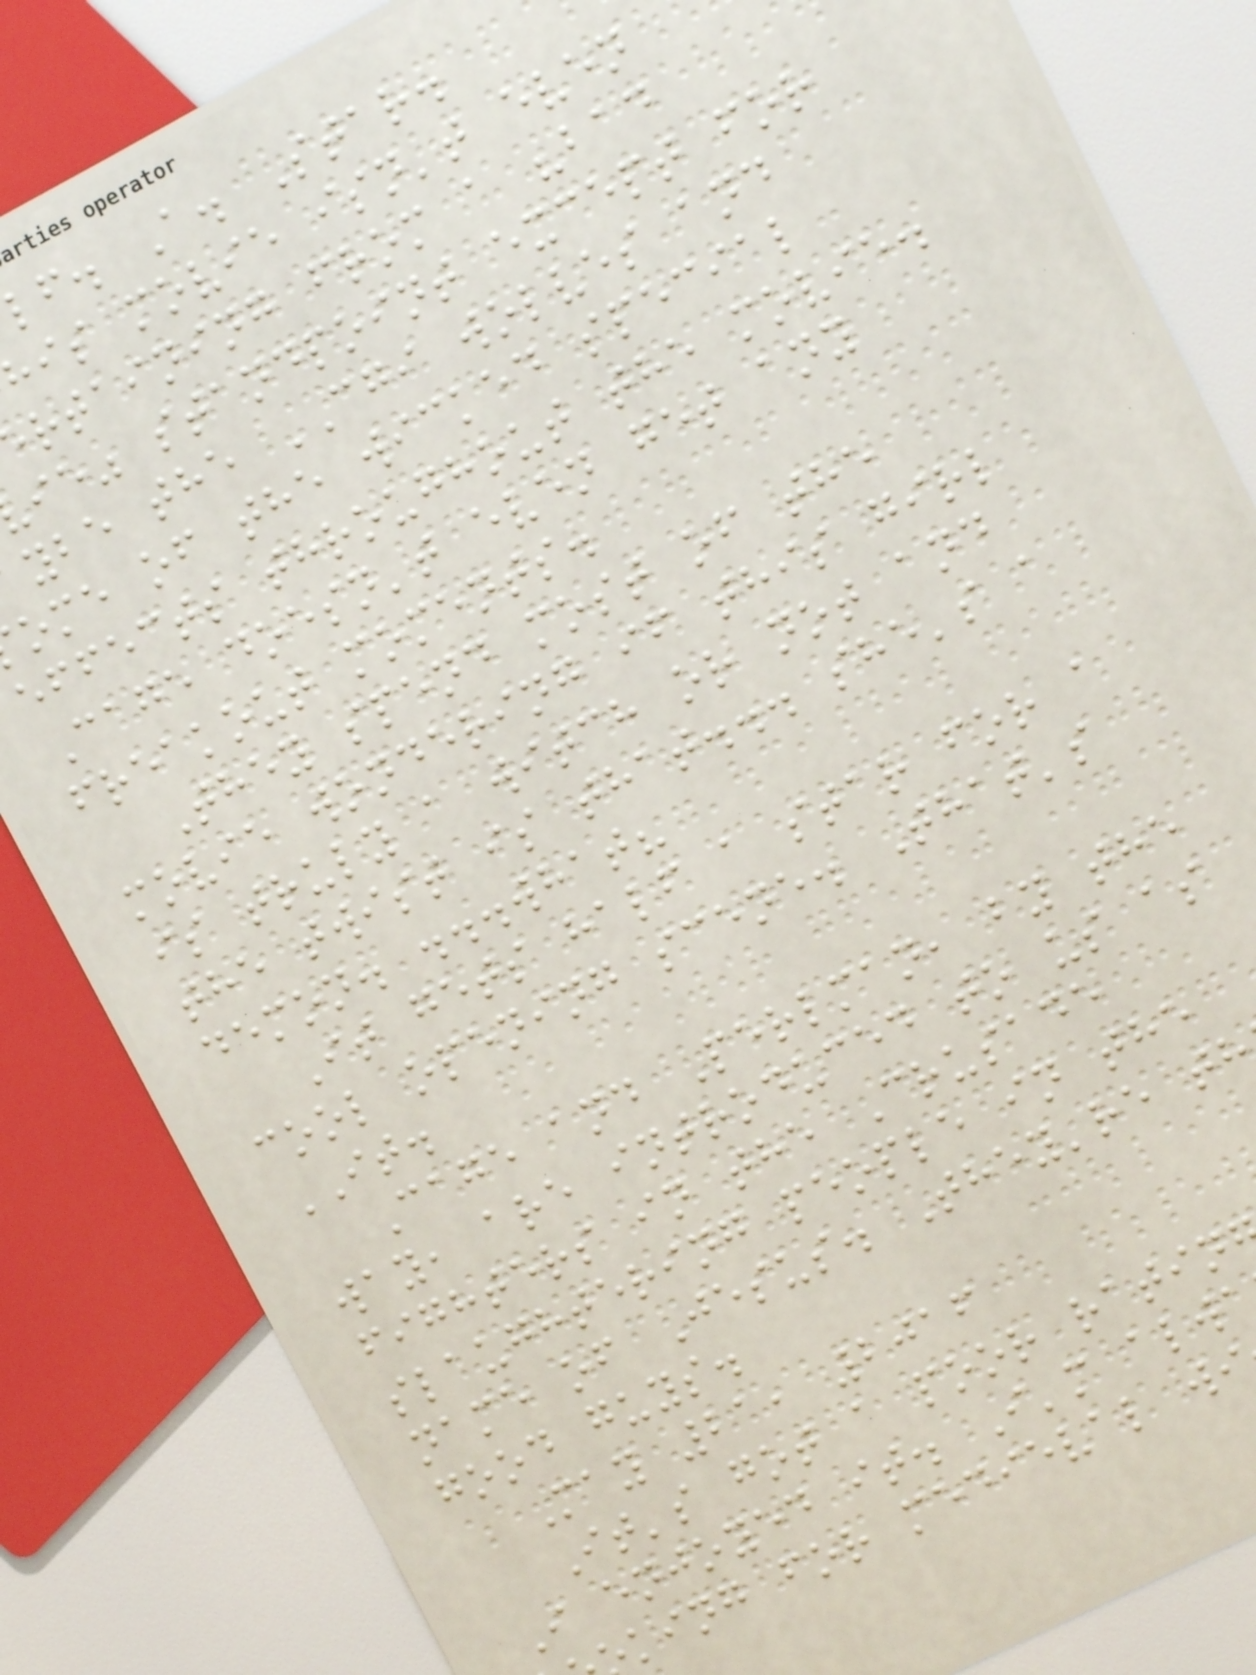lf. A. Star.
is movie isn't even
rtaining from a "bad
ie" standpoint except for
ybe the CGI wolves and
ome of the wicked special
effects throughout the movie.
Cage doesn't even get any
freakout moments.
They spend most of the
movie wondering if this girl
is truly a witch or not and
the twist is that... she's a
demon. ...what?
It gets half a star for a
cool opening scene. That's
IT.
Cage and Perlman, by the
way, are introduced to us as
fighters in the Crusade
slaughtering people in the
name of Jesus. They're th
good guys.
May 21, 2016
It's got a poor ratin
I enjoyed it. I'm alw
king for medieval wi
